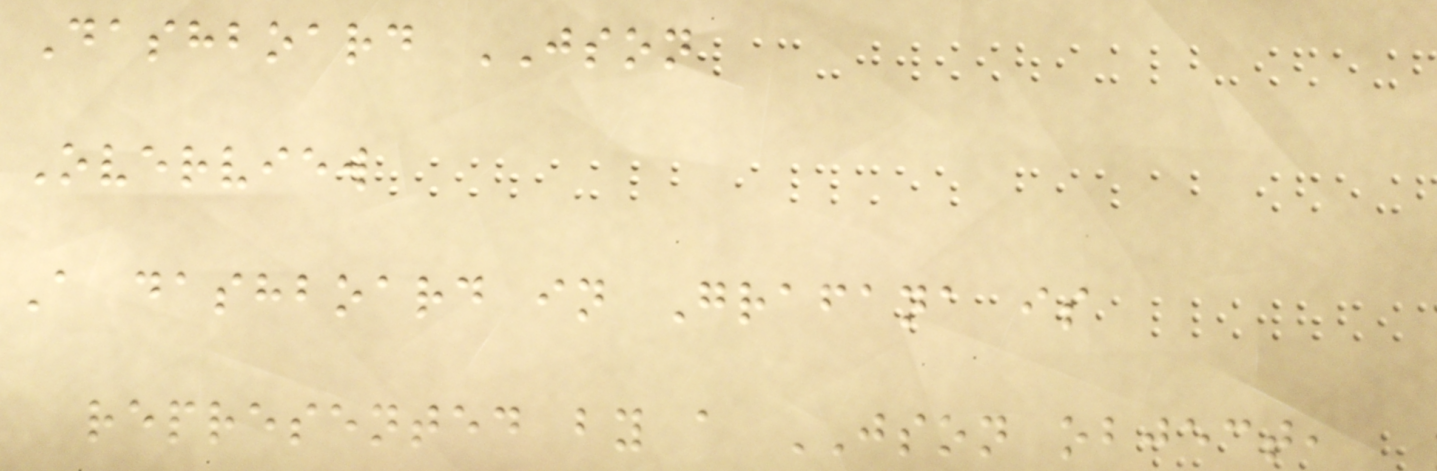Dashboard JSON
Overview
A dashboard in Grafana is
represented by a JSON object,
